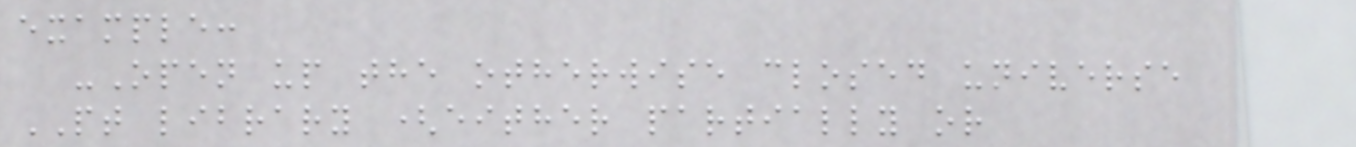example:
-Open up the otherwise closed universe
PT library (either partially or
